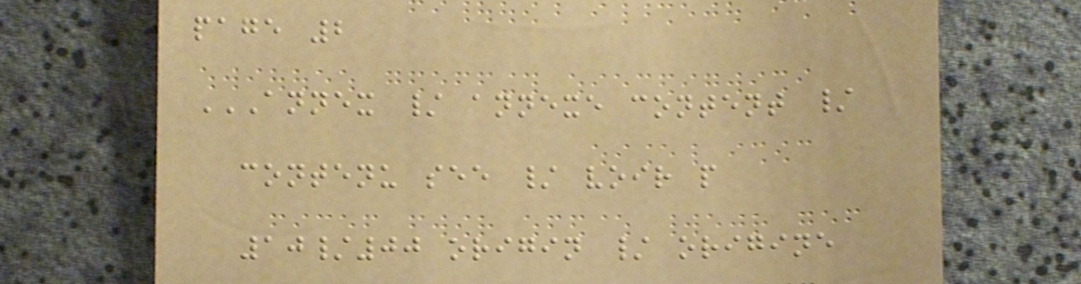page 2
ANNEX / ANNEXE CONTENT /
CONTENU SEE / VOIR P
10/00 ORIGIN / ORIGINE
